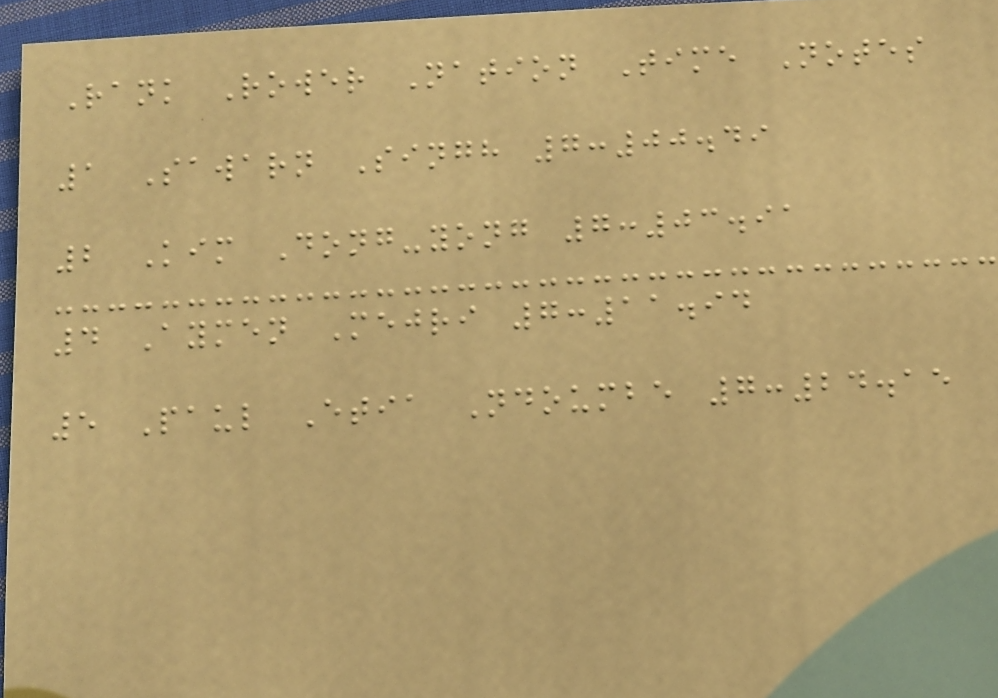Rank Rower Nation Time Notes
1 Sawarn Singh 7:00.49
2 Kim Dong-yong 7:03.91
4 Aymen Mejri 7:11.94
5 Paul Etia Ndoumbe 7:24.15
